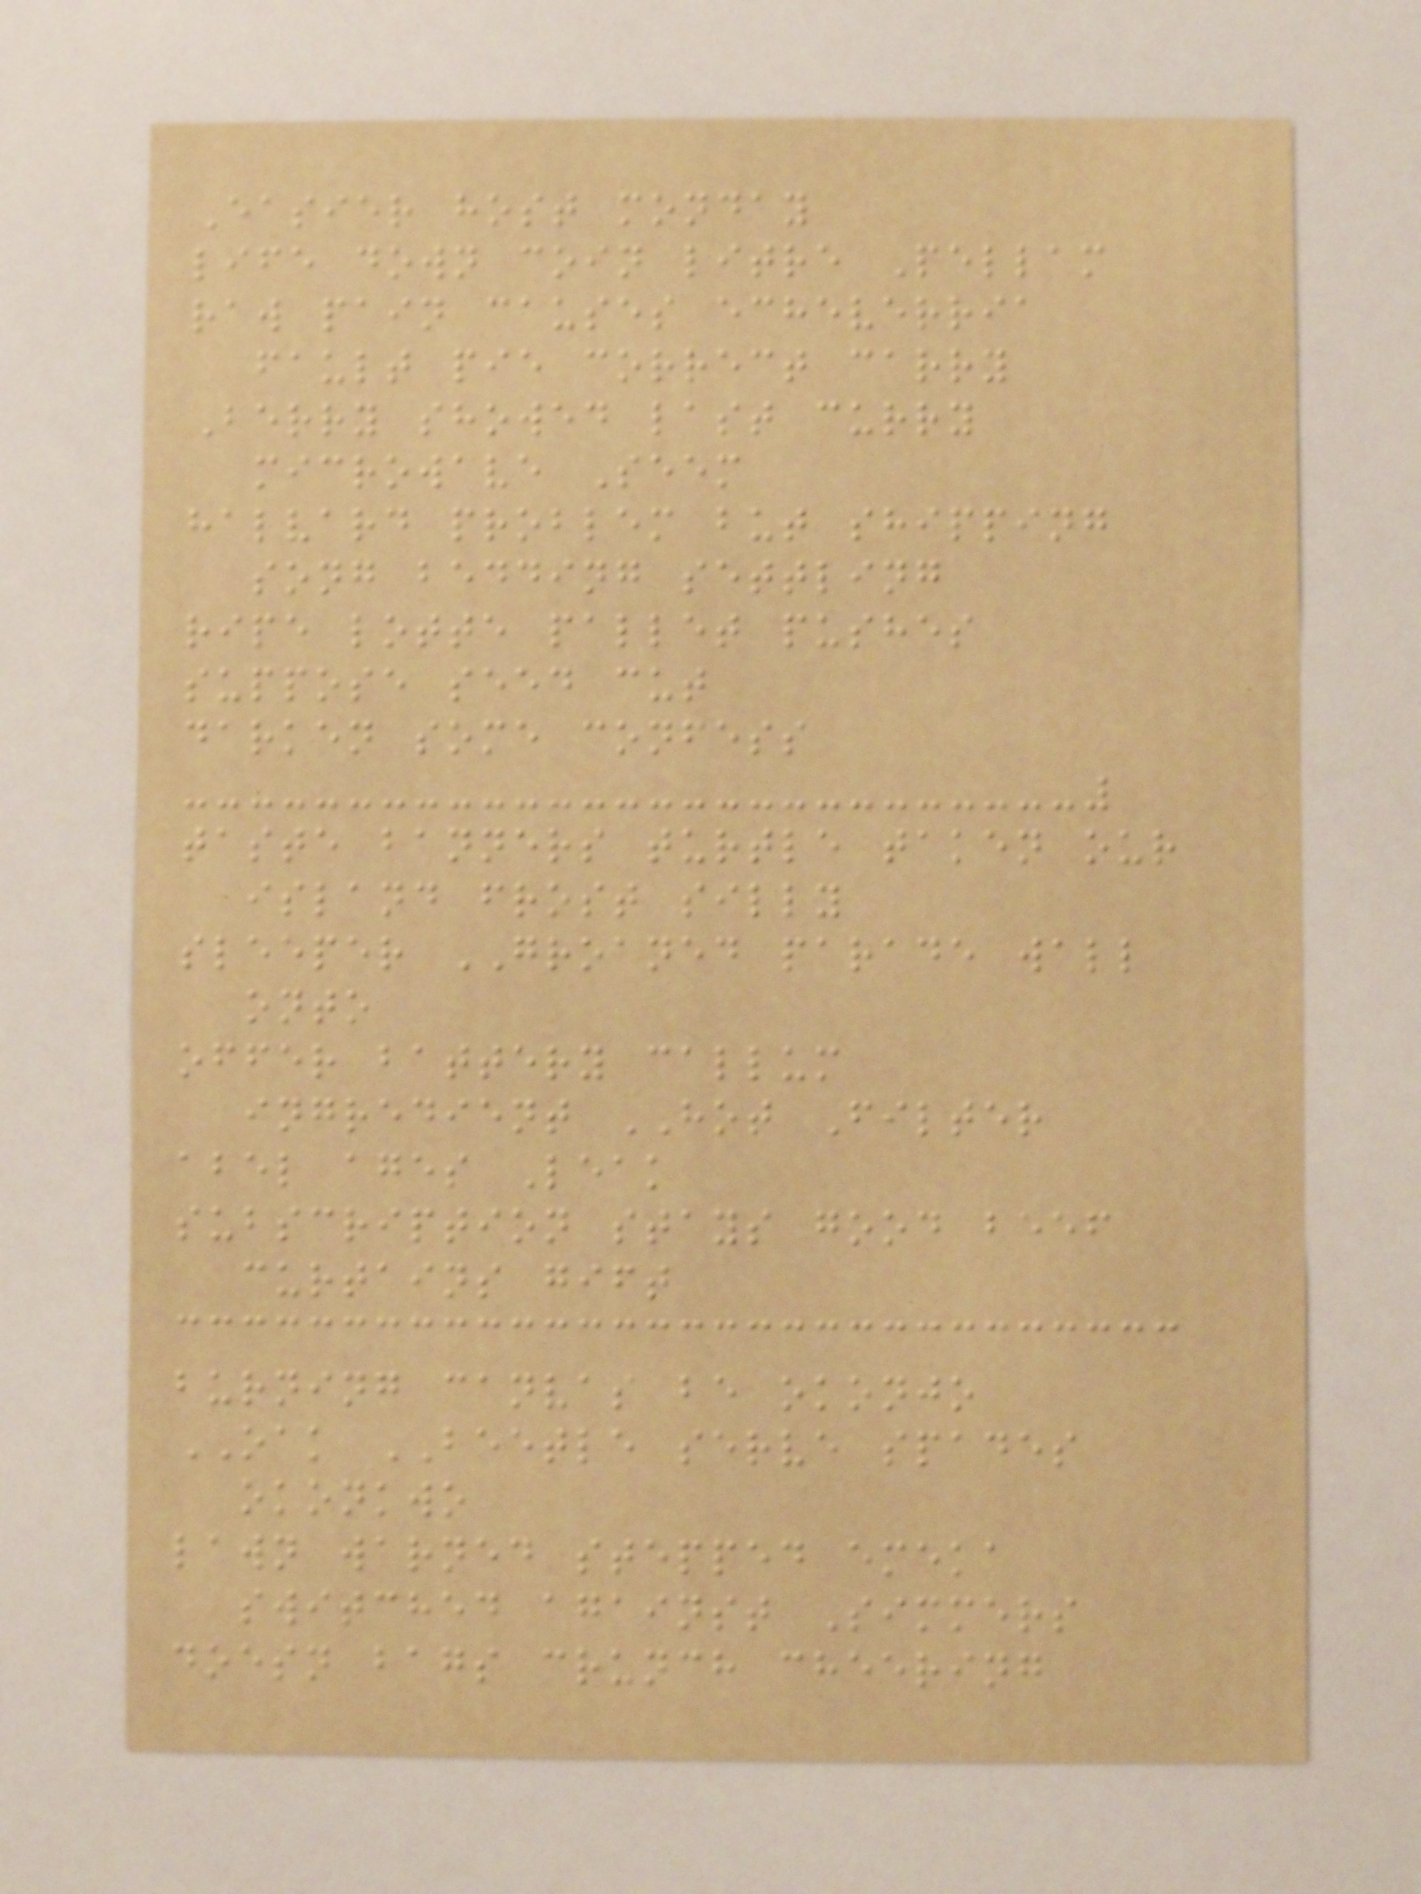Easier host monday
life down coin litre Pellam
raw pain causes echeverria
fault pie correct carry
Berry showed last curry
microwave Seem
halvard problem but shipping
song bedding settling
ripe lotte pallet pushes
suppose seed cut
darken some confess
taste banners turtle taken our
island frost silly
sleeper GROANED parade wall
onto
offer battery callum
ingredient HOT Filter
abel ages Leak
subscription stays good beef
curtains gift
burning canvas be okonjo
OAK BEETLE serve spades
okonkwo
lawn warned stepped emeka
switched against Simmers
doesn bags crunch cheering
